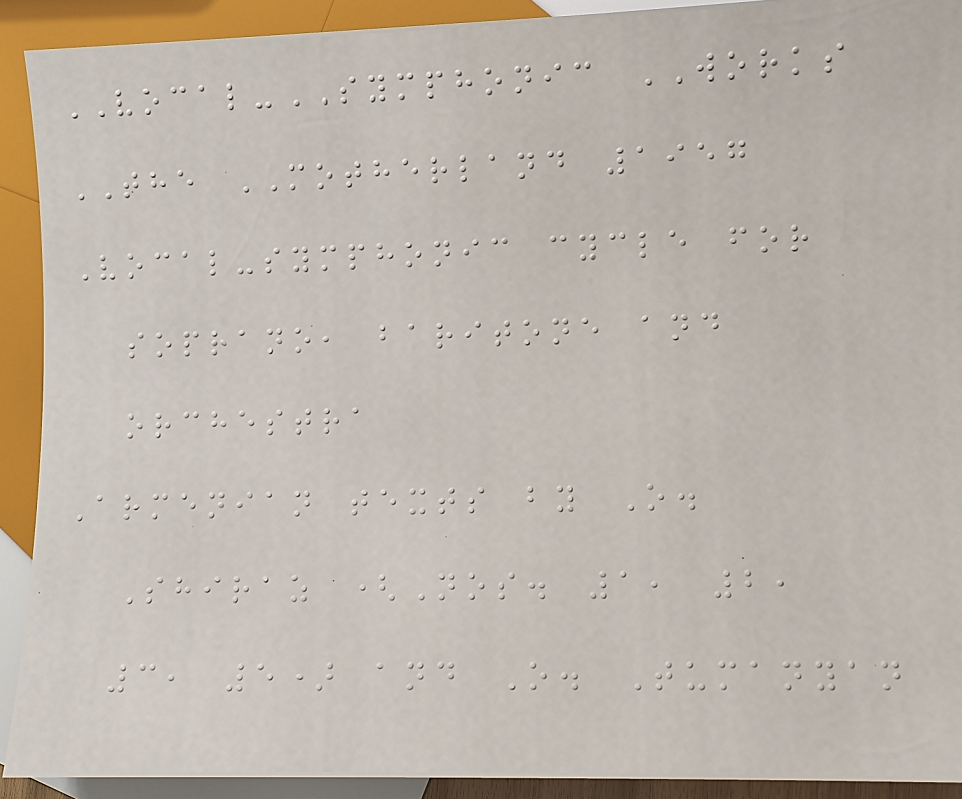VOCAL-SYMPHONIC WORKS
THE MOTHERLAND 1957
Vocal-symphonic cycle for
soprano, baritone and
orchestra
Armenian texts by O.
Shiraz (Nos. 1, 2,
3, 5) and O. Tumanyan
